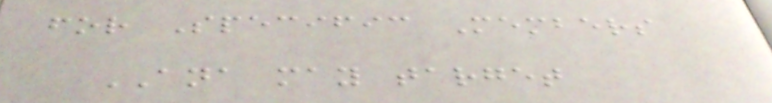for Specific Members
ANA may target
